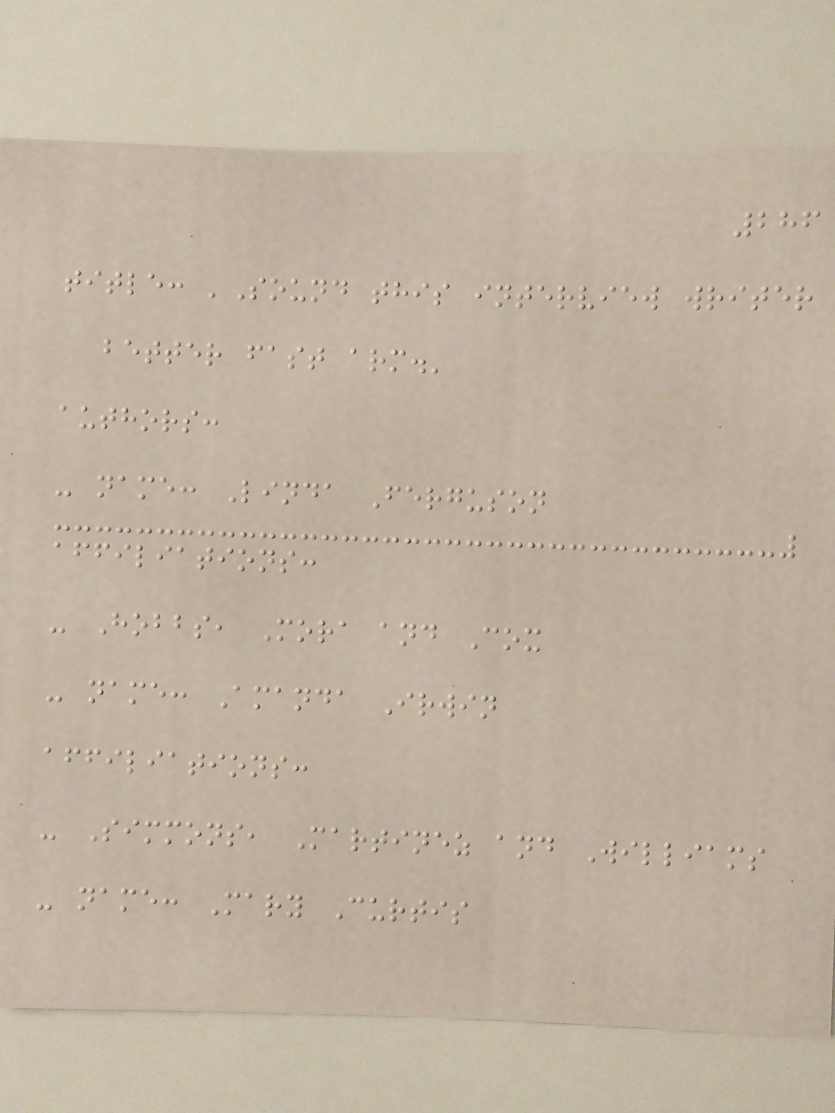286
title: 'Sound this interview writer
better fast arm.'
authors:
- name: Linda Ferguson
affiliations:
- Hobbs, Mora and Cox
- name: Amanda Irwin
affiliations:
- Simmons, Martinez and Williams
- name: Mary Curtis
